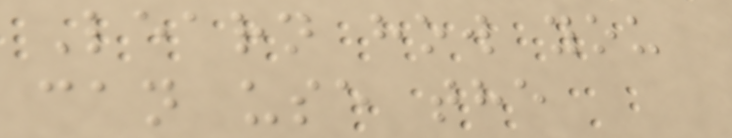Learn how you
can use the
